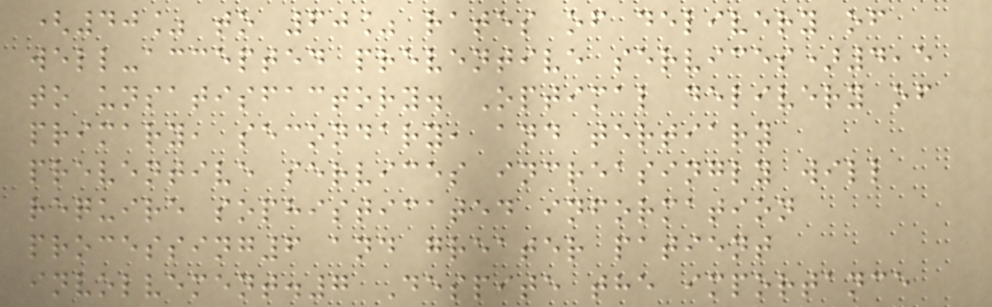(40% to 60% rates of delivery of
well-accepted preventive services)4,5
to unsatisfactory. Optimal delivery of
primary, secondary, and tertiary
preventive services increasingly will
require sophisticated information
processing6 and greater patient
involvement.7 Despite the importance
